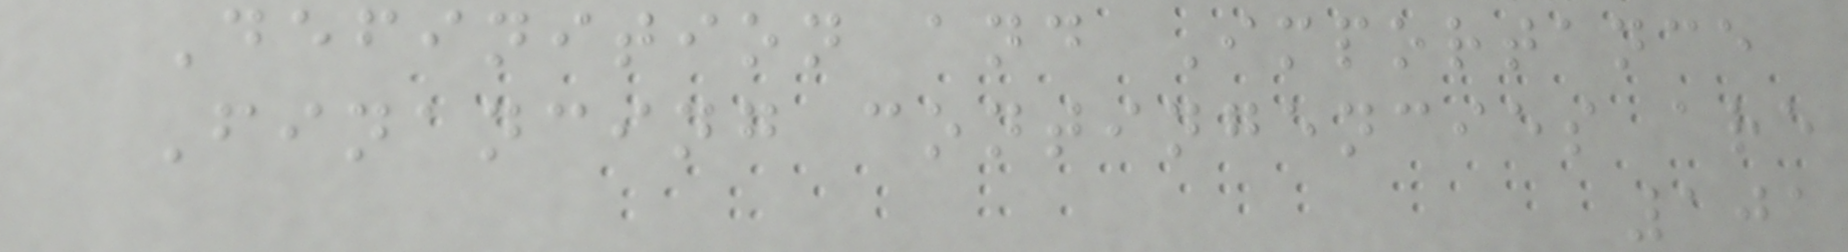Definition and Importance
Financing contingencies are
101
